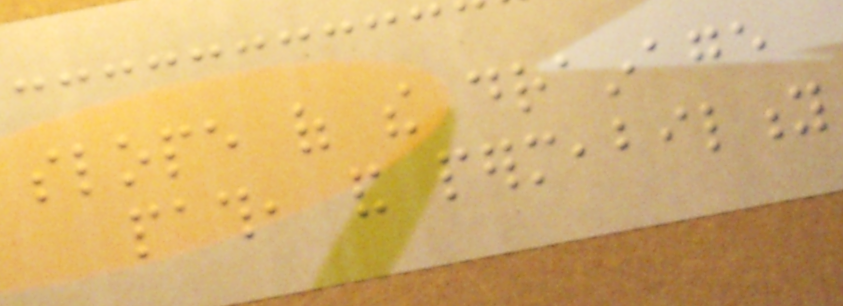slope of the drainage
path, and permeability
